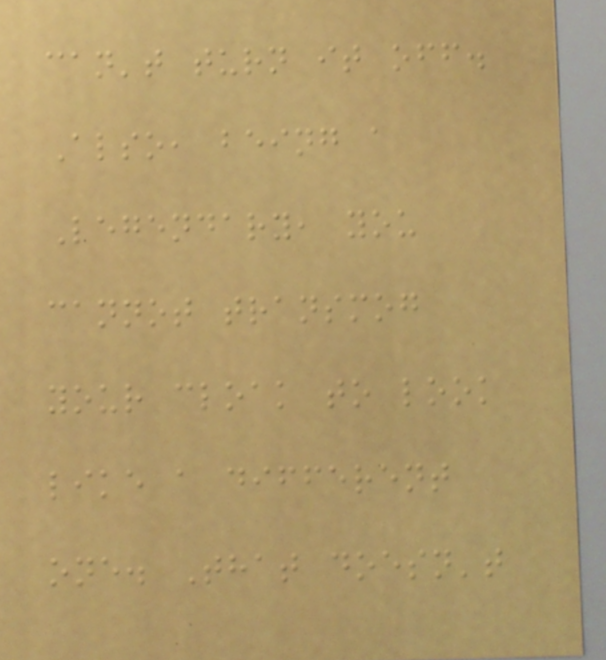can't turn it off.
Also, being a
Legendary, you
cannot transmog
your cloak to look
like a different
one. That doesn't
